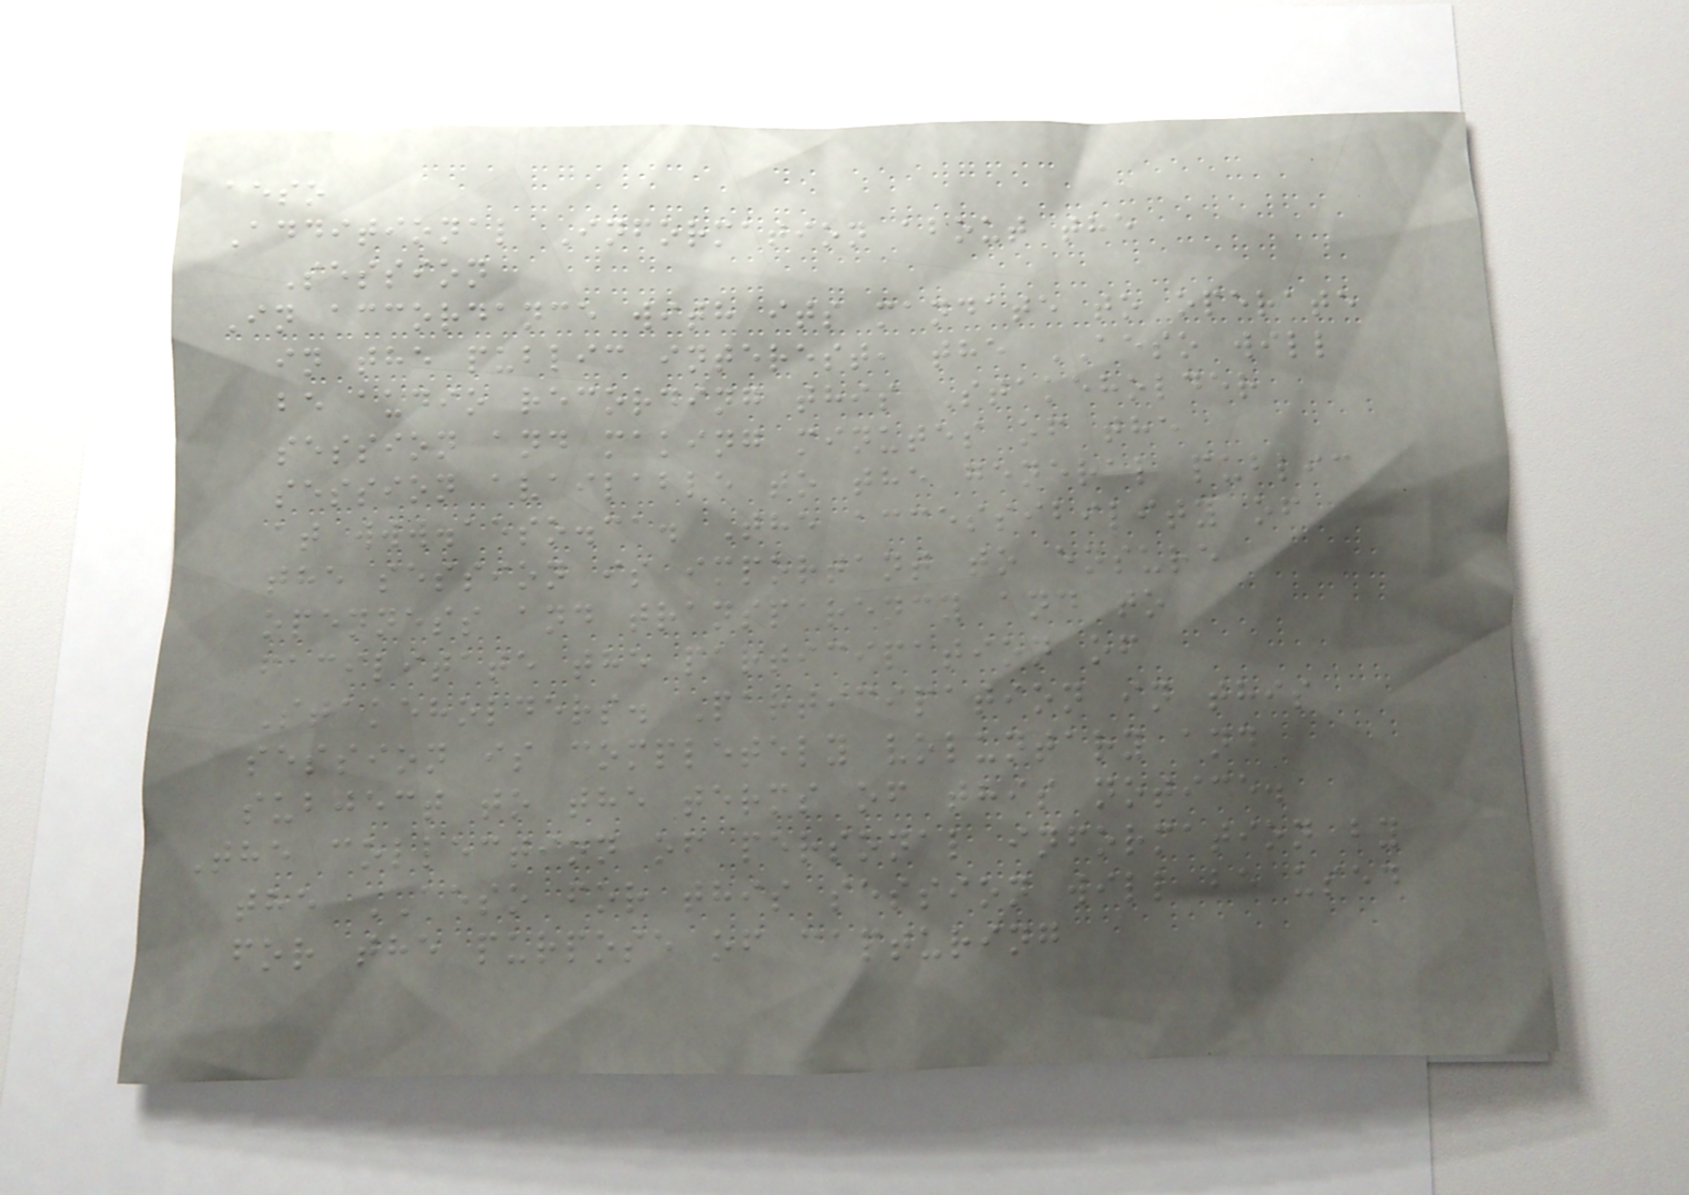aeso
Additional Information about the
Session
In accordance with its mandate to operate
in the public interest, the AESO will
be audio recording this Stakeholder
session and making minutes of the
session available to the general public
at www.aeso.ca. The accessibility of
the session is important to ensure
openness and transparency and to
facilitate the participation of
Stakeholders. Participation in this
session is completely voluntary and
subject to the terms of this notice.
The collection of personal information by
the AESO for this session will be used
for the purpose of capturing
